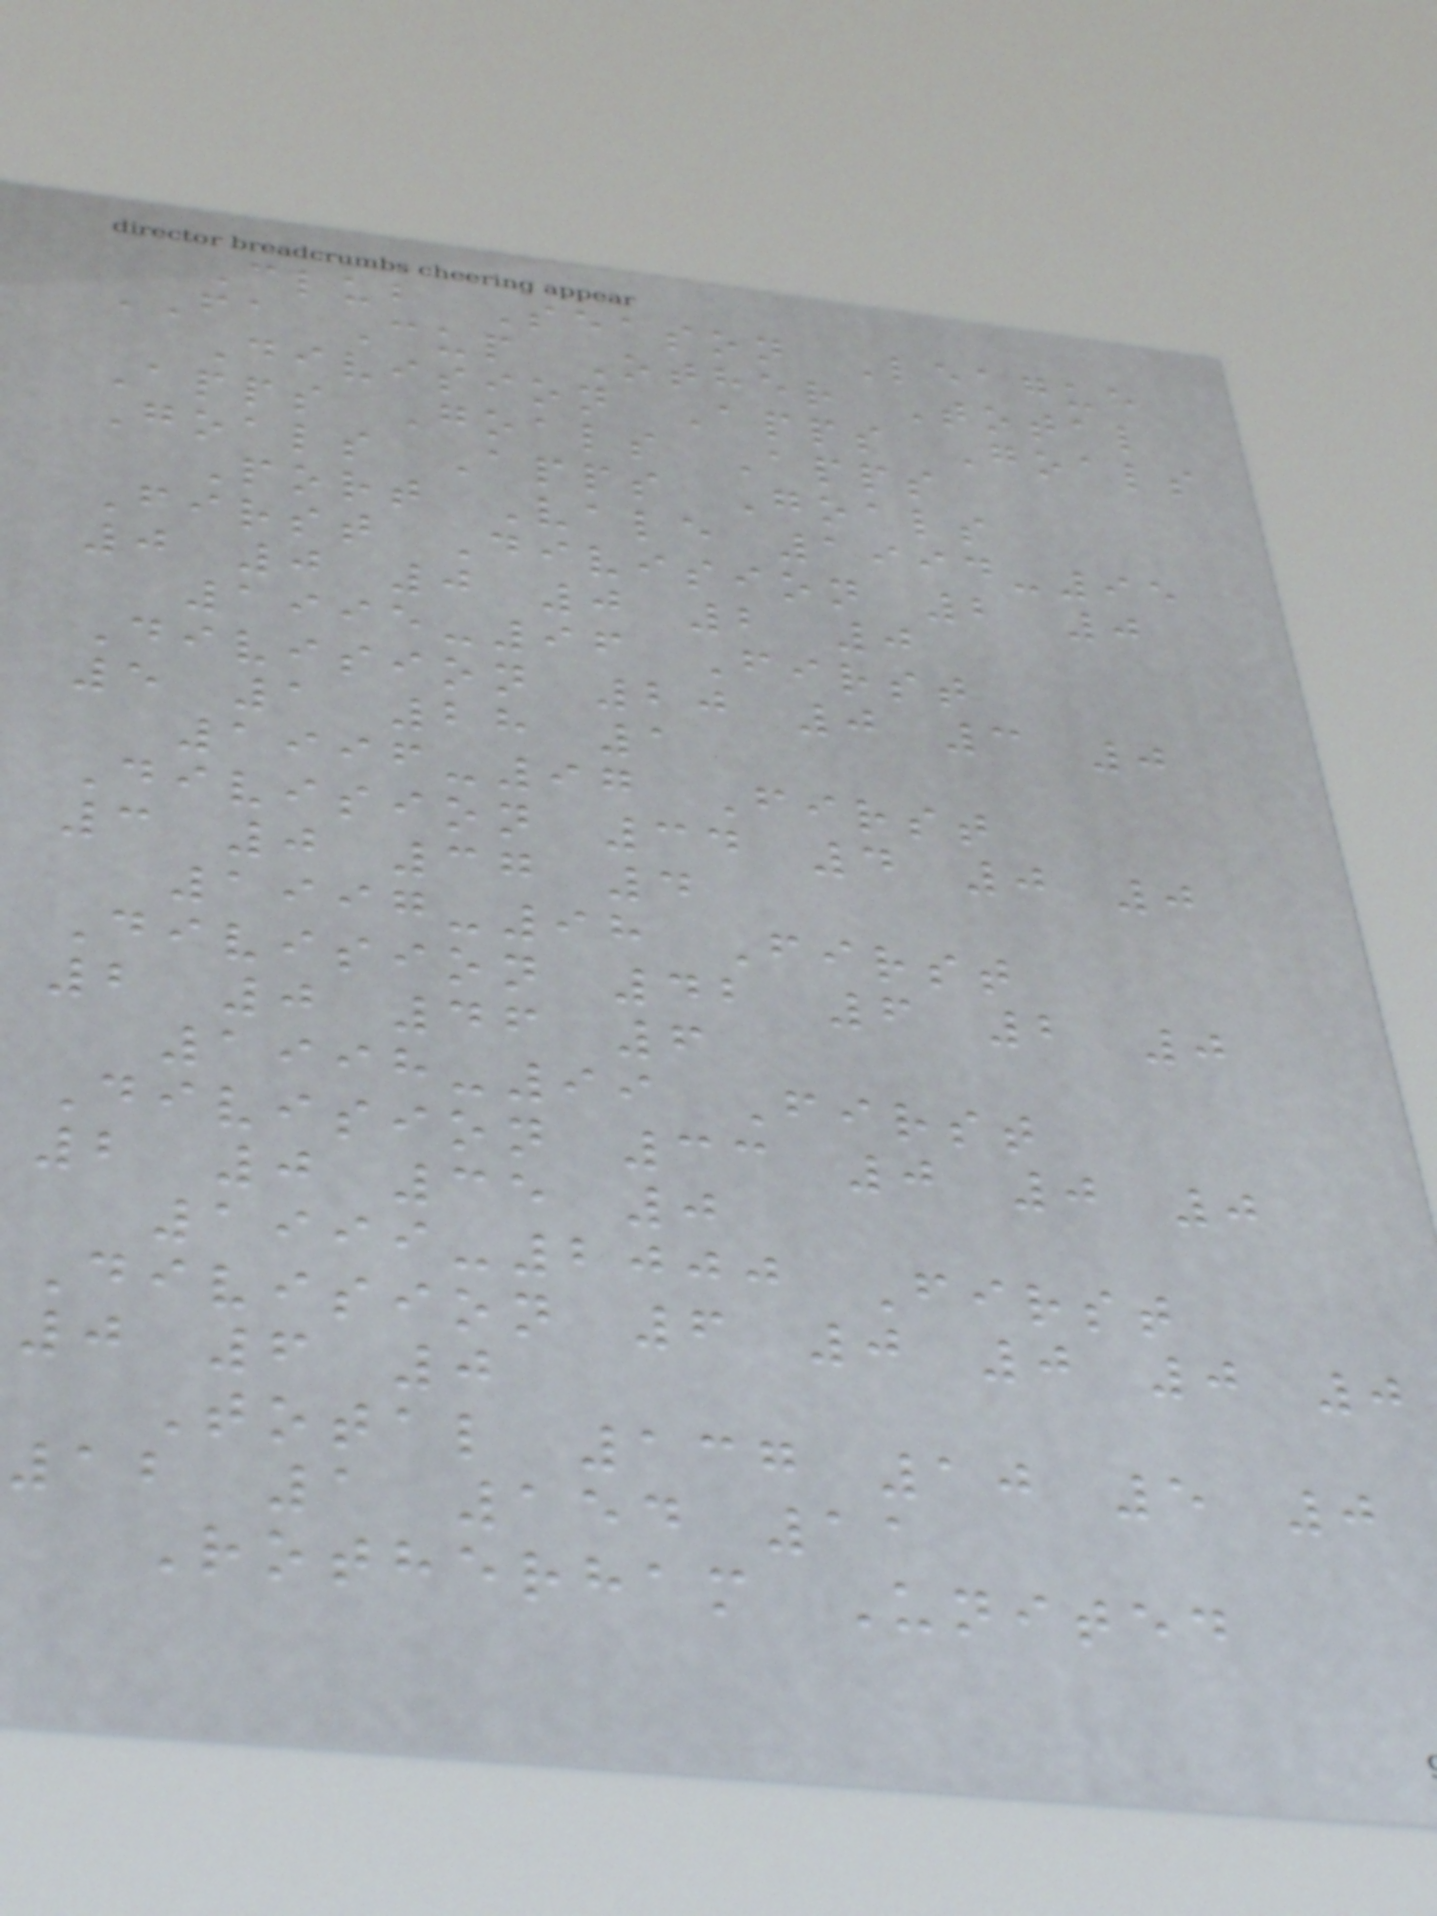Club Season League
FA Cup Other Total
Division Apps Goals
Apps Goals Apps
Goals Apps Goals
Port Vale 1994-95
First Division 2 0
0 0 0 0 2 0
1995-96 First
Division 20 0 3 0
5 1 28 1
1996-97 First
Division 34 4 0 0
3 0 37 4
1997-98 First
Division 42 6 2 0
2 0 46 6
1998-99 First
Division 33 0 0 0
2 0 35 0
1999-2000 First
Division 6 0 0 0 0
0 6 0
Total 137 10 5 0
12 1 154 11
Rotherham United
